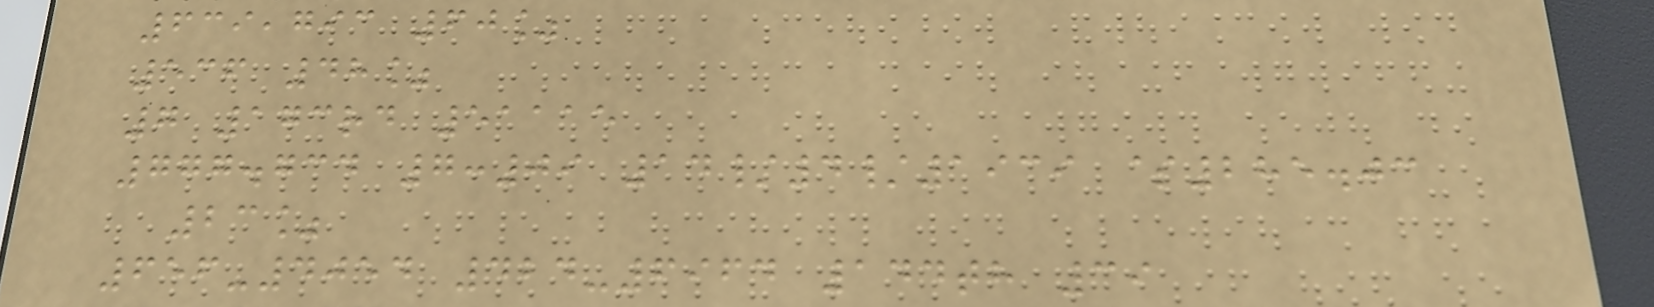639,793 60%
536 48%
7 173rd 51115
777.734 7:09 14/4/1939 $285.03
23%
656-4054 424-6964 144th 39
